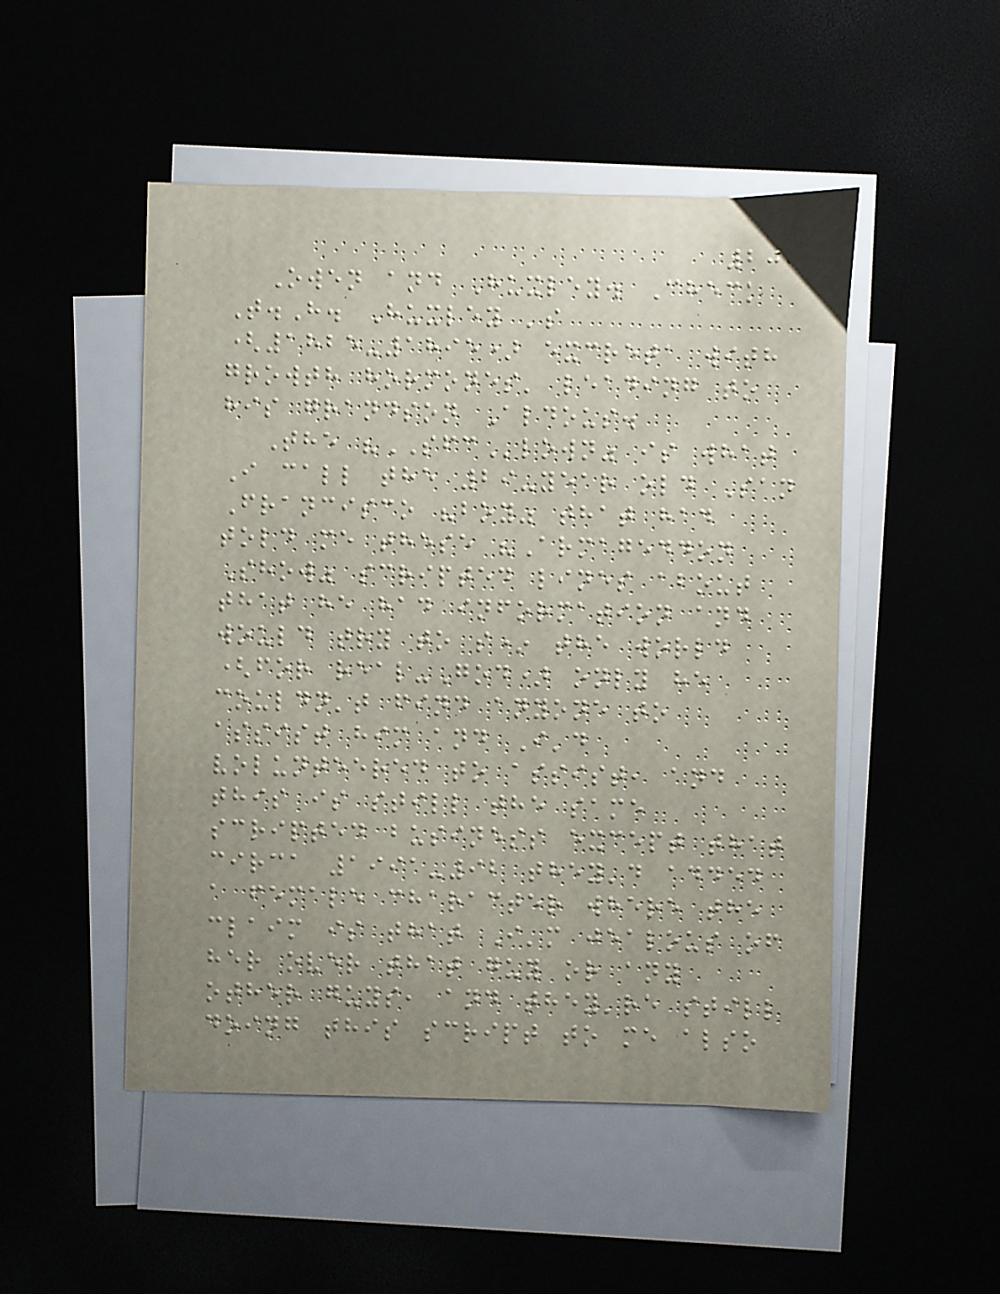202
Owen and Huxley. Check
T.H. Huxley 's
(1825-1895) excreta with
growth hormones' leading to
his grandson Aldous.
The "SFClown" is what
I call the 29-year old San
Francisco "boy" that had
told me these "Armageddon
Show" scripted lines about
that he had information and
would try to s* the world
(for real-God) only he
couldn't find anyone to
assist him and I'd
volunteered to assist, and
this is still the same
scripted business except that
circa 1991-92 they'd added
a female character where the
claim is that I'm jealous of
her over that guy or any
other guys, and they're still
doing this script to me also
